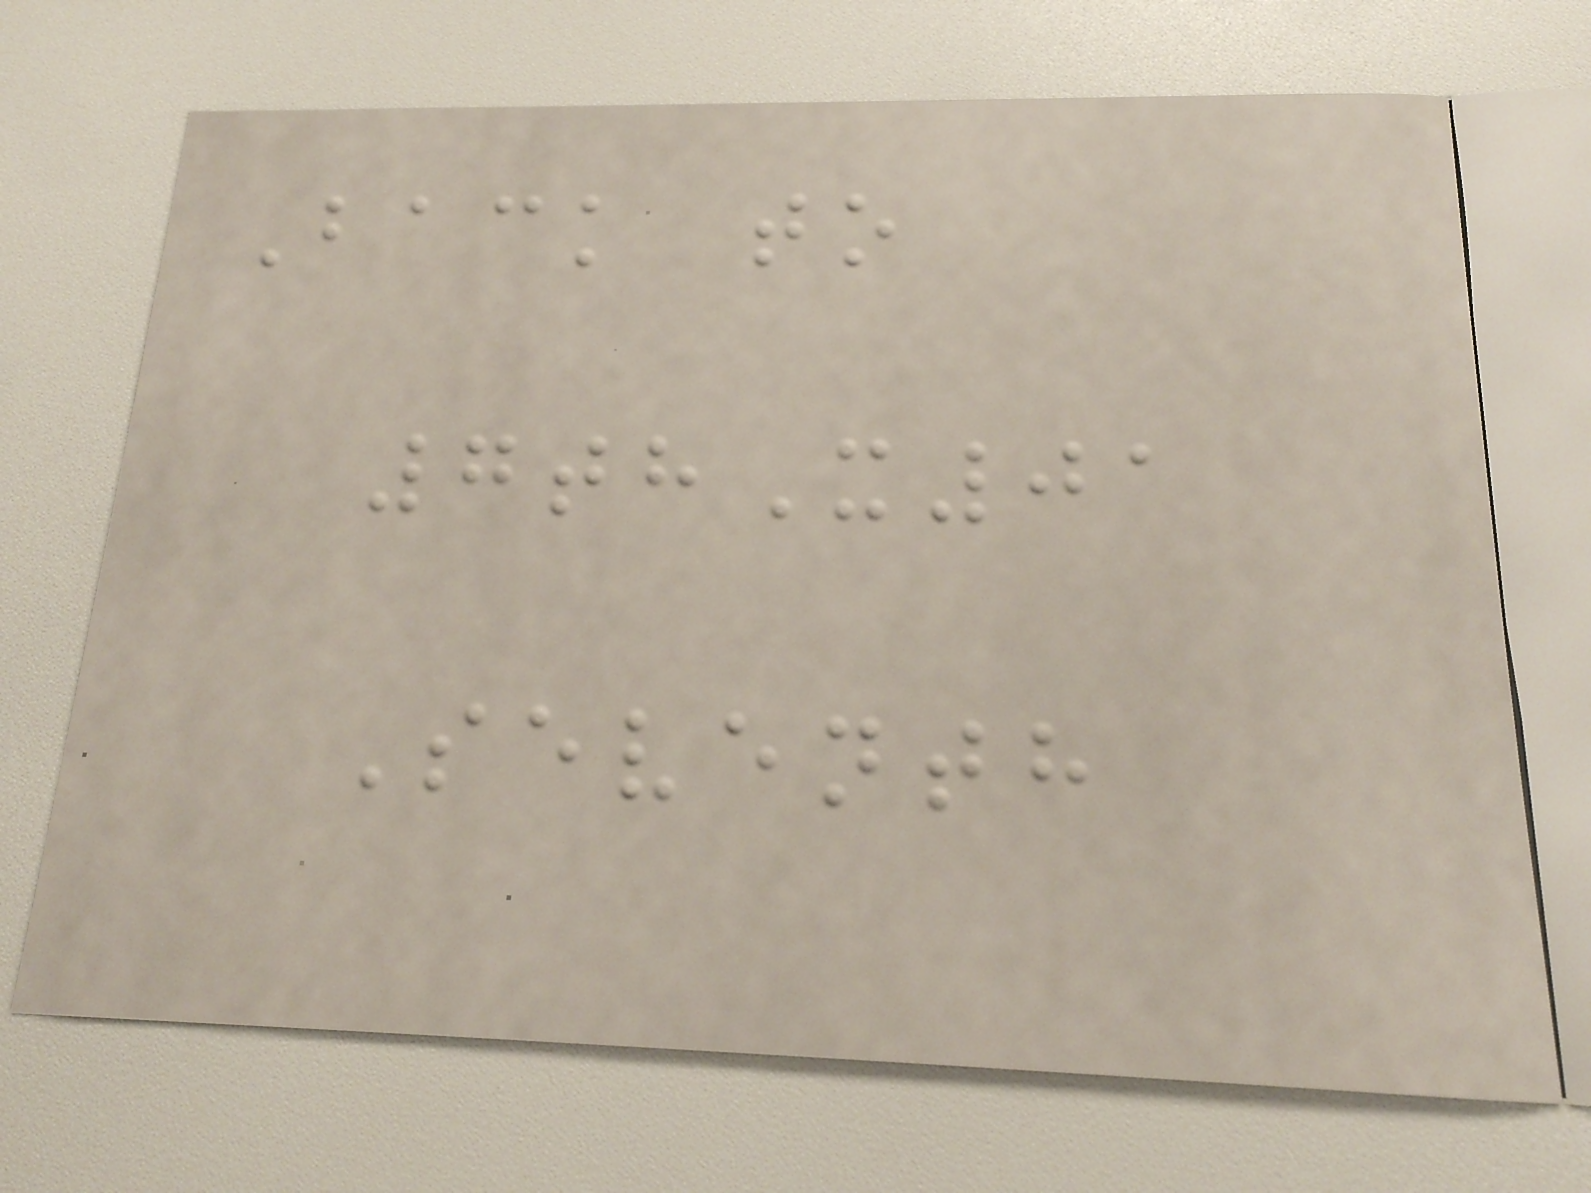Back to
7thX01
Seventh
